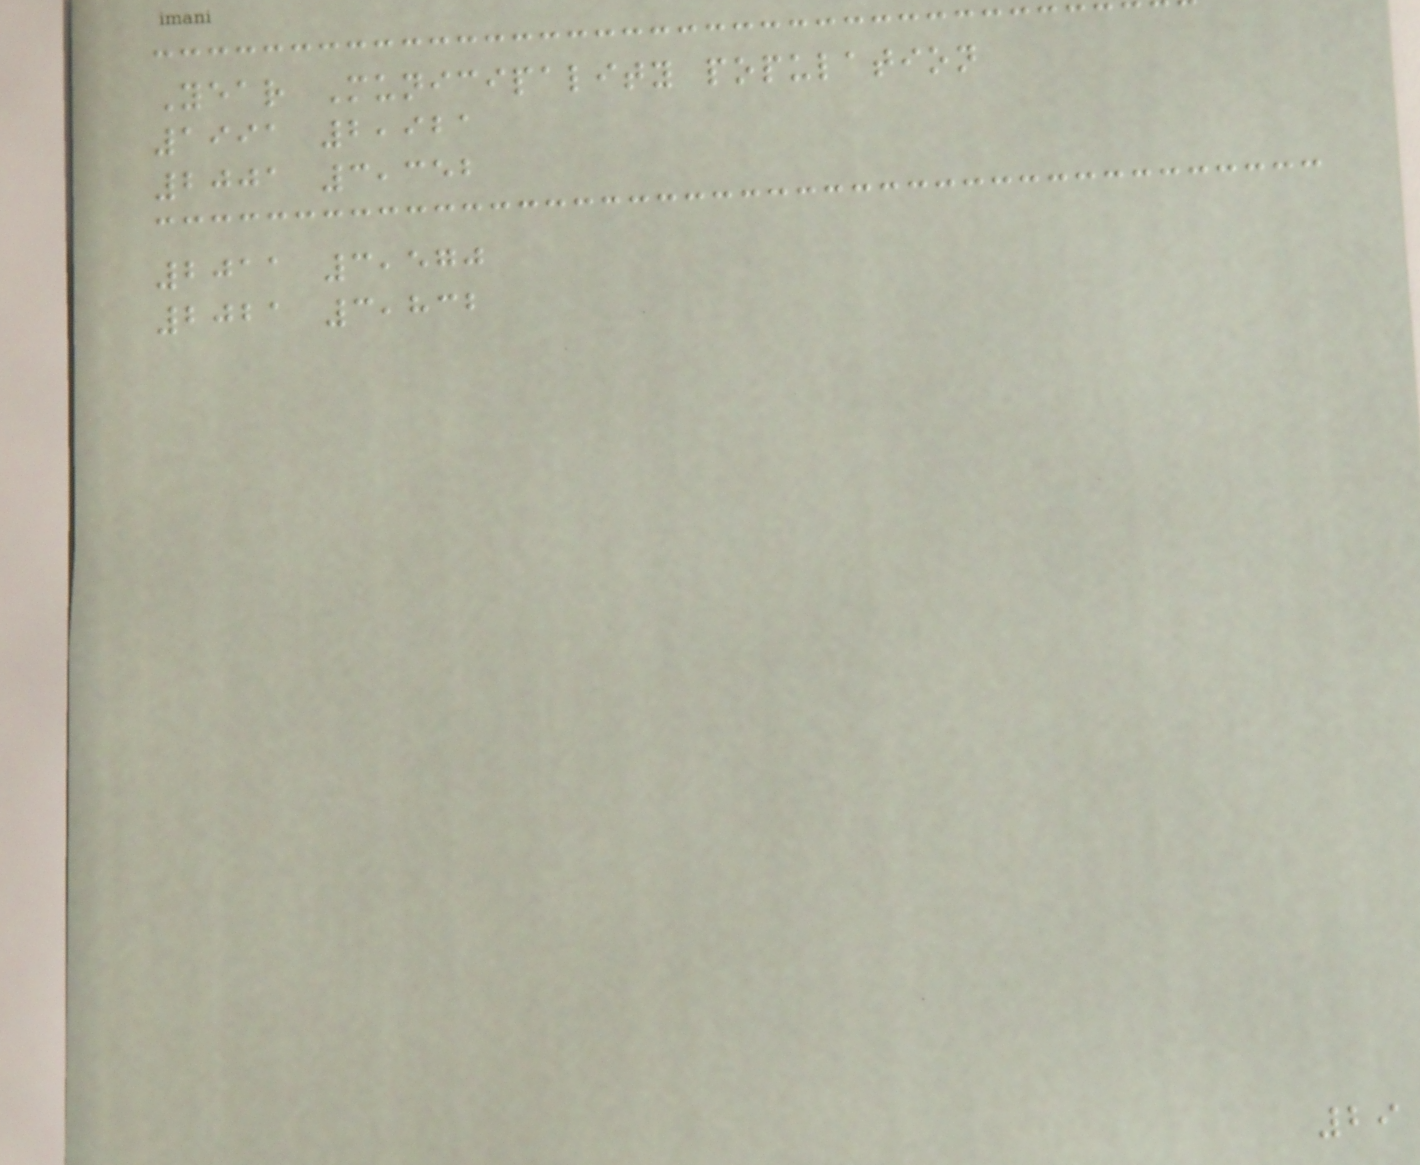Year Municipality population
1991 2,921
2001 3,352
2011 3,570
2021 3,832
29
